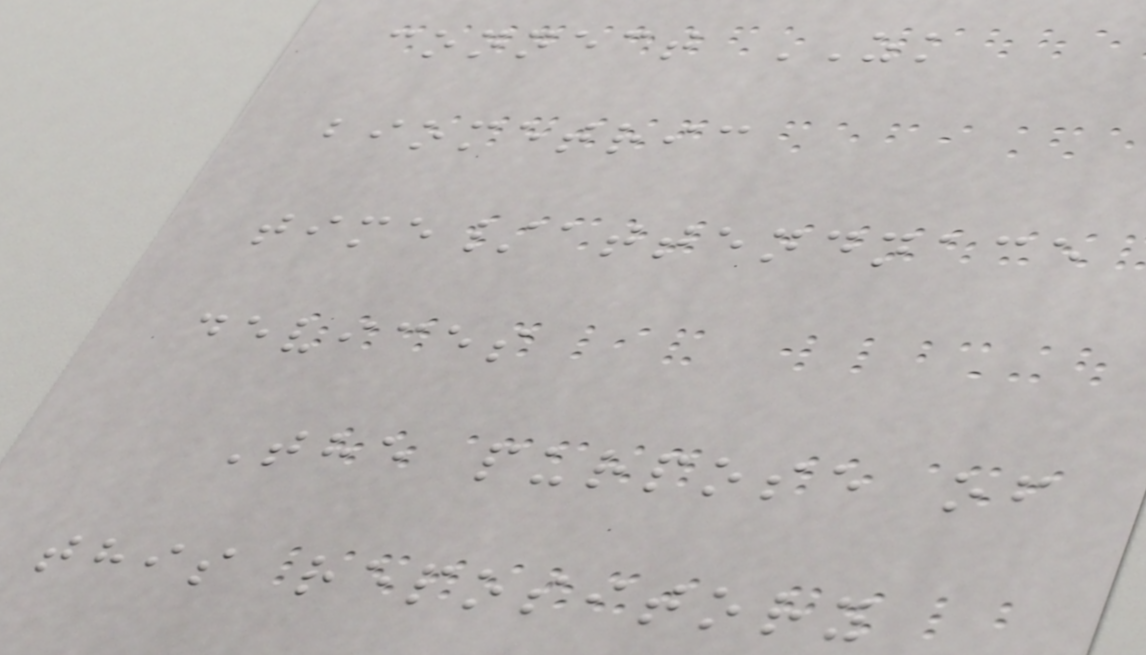connect ZK
biometric
time/attendnace
devices
The purpose of
this repository
